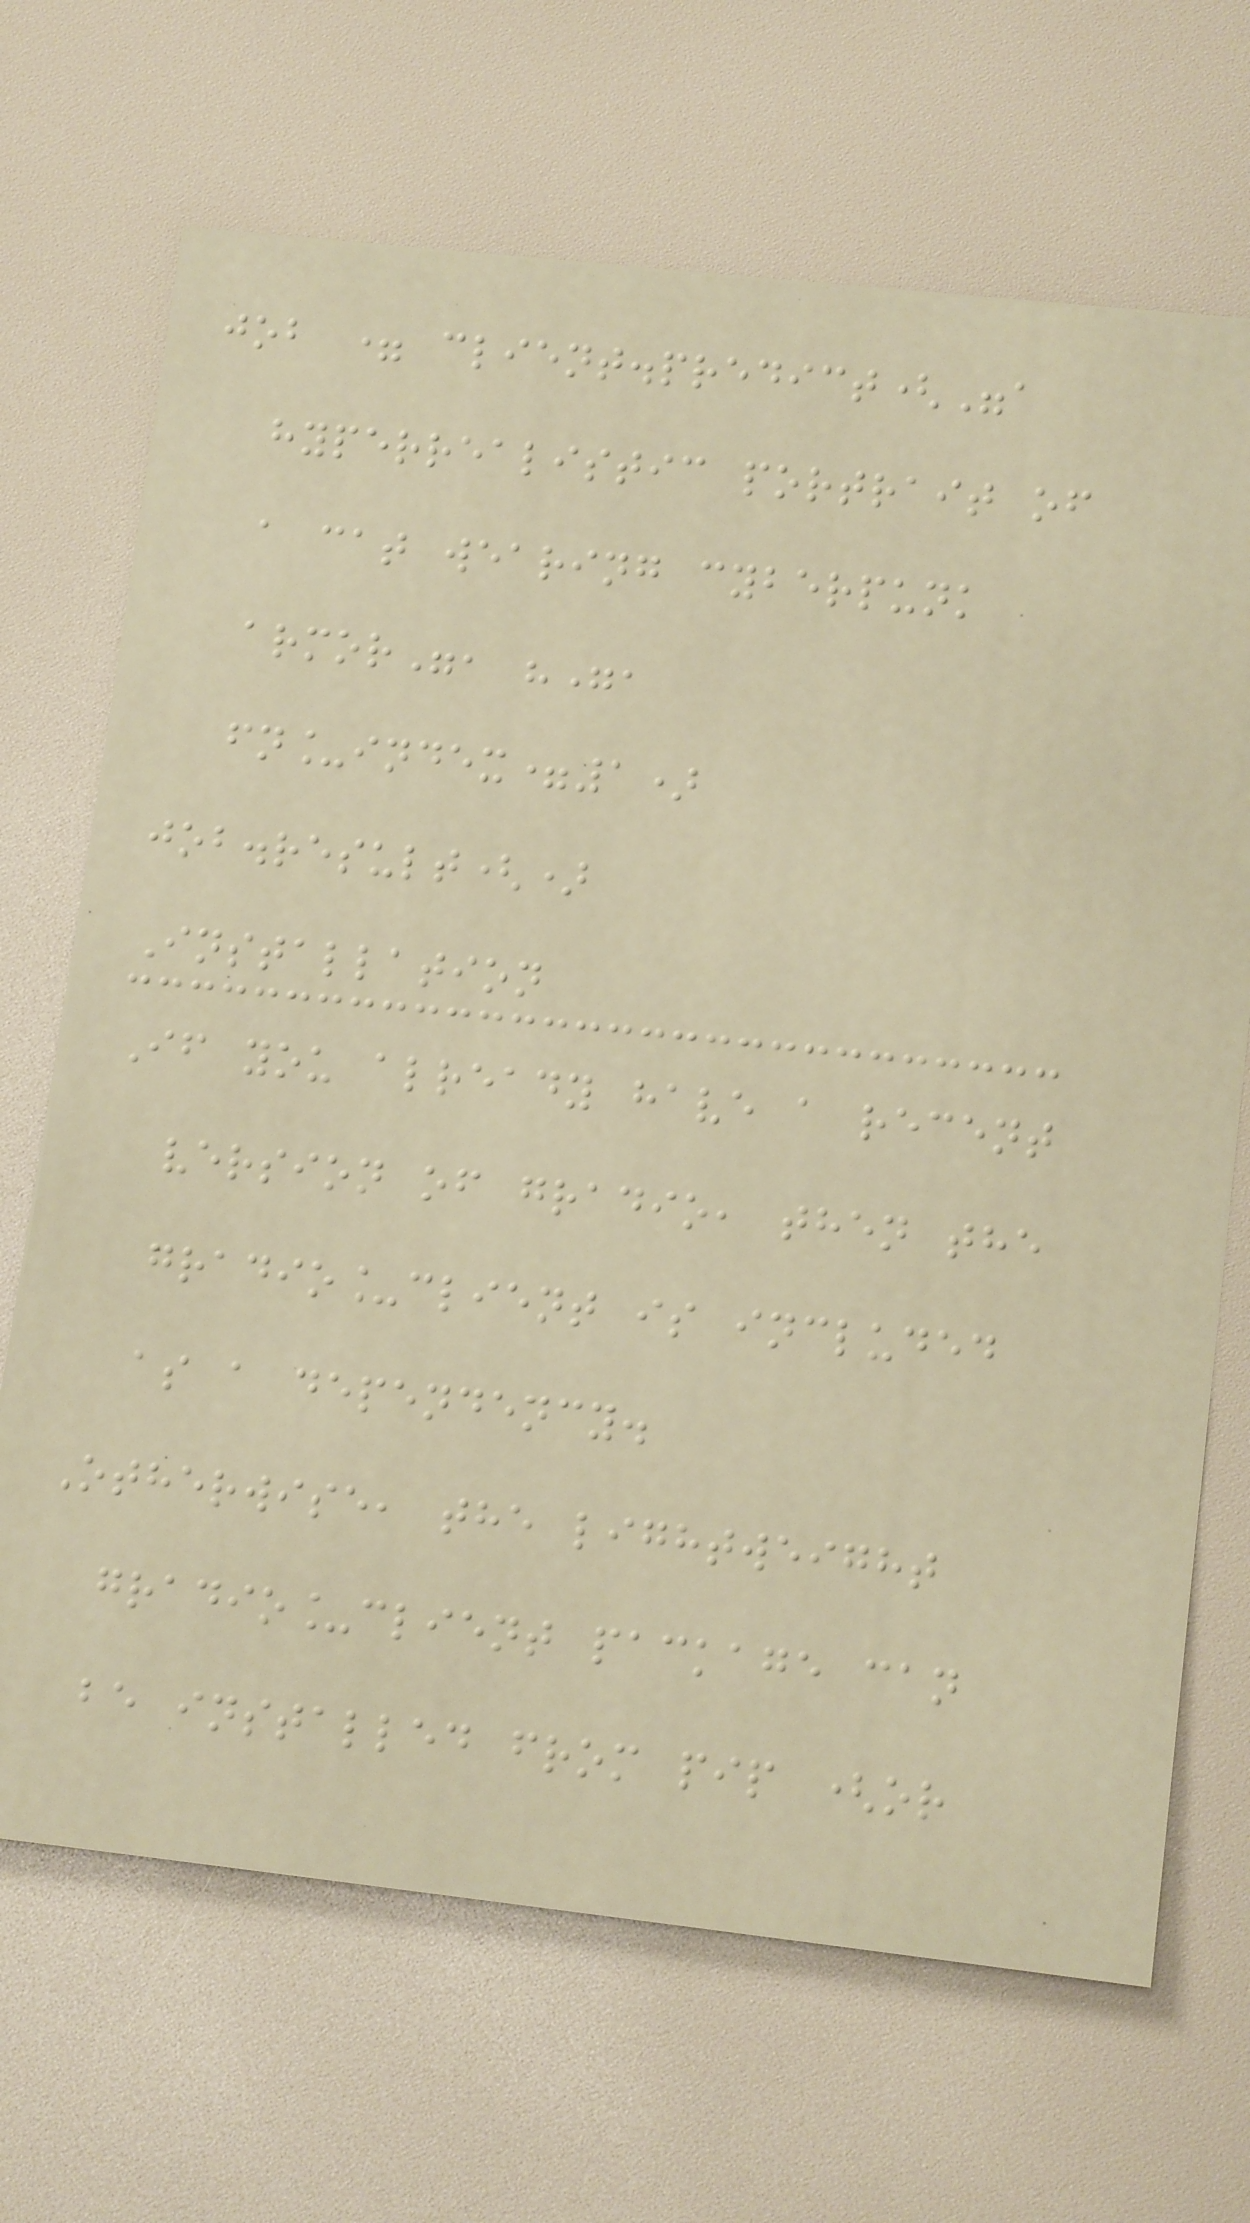job = client.predict("a
hyperrealistic portrait of
a cat wearing cyberpunk
armor", "",
fn_index=1)
job.result()
Installation
If you already have a recent
version of gradio, then the
gradio_client is included
as a dependency.
Otherwise, the lightweight
gradio_client package can
be installed from pip (or
